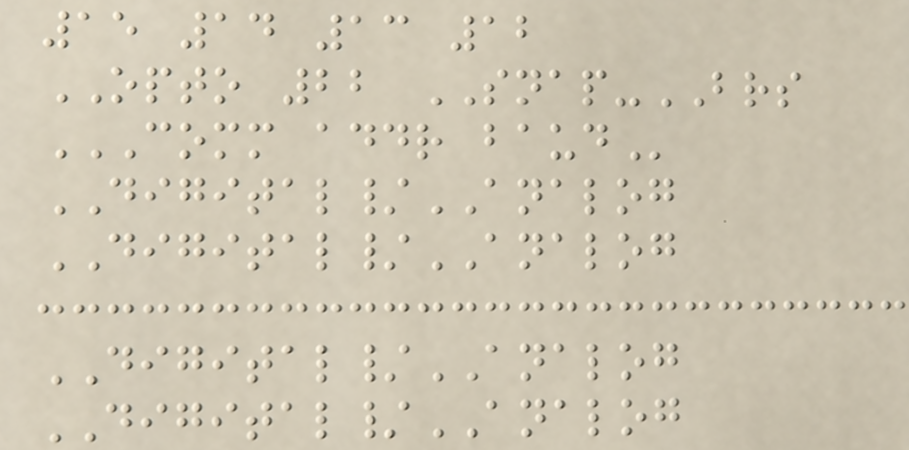15 14 13 12
OPTO 22 SNAP-BRS
COMM ADDR BAUD
DIGITAL/ANALOG
DIGITAL/ANALOG
DIGITAL/ANALOG
DIGITAL/ANALOG
